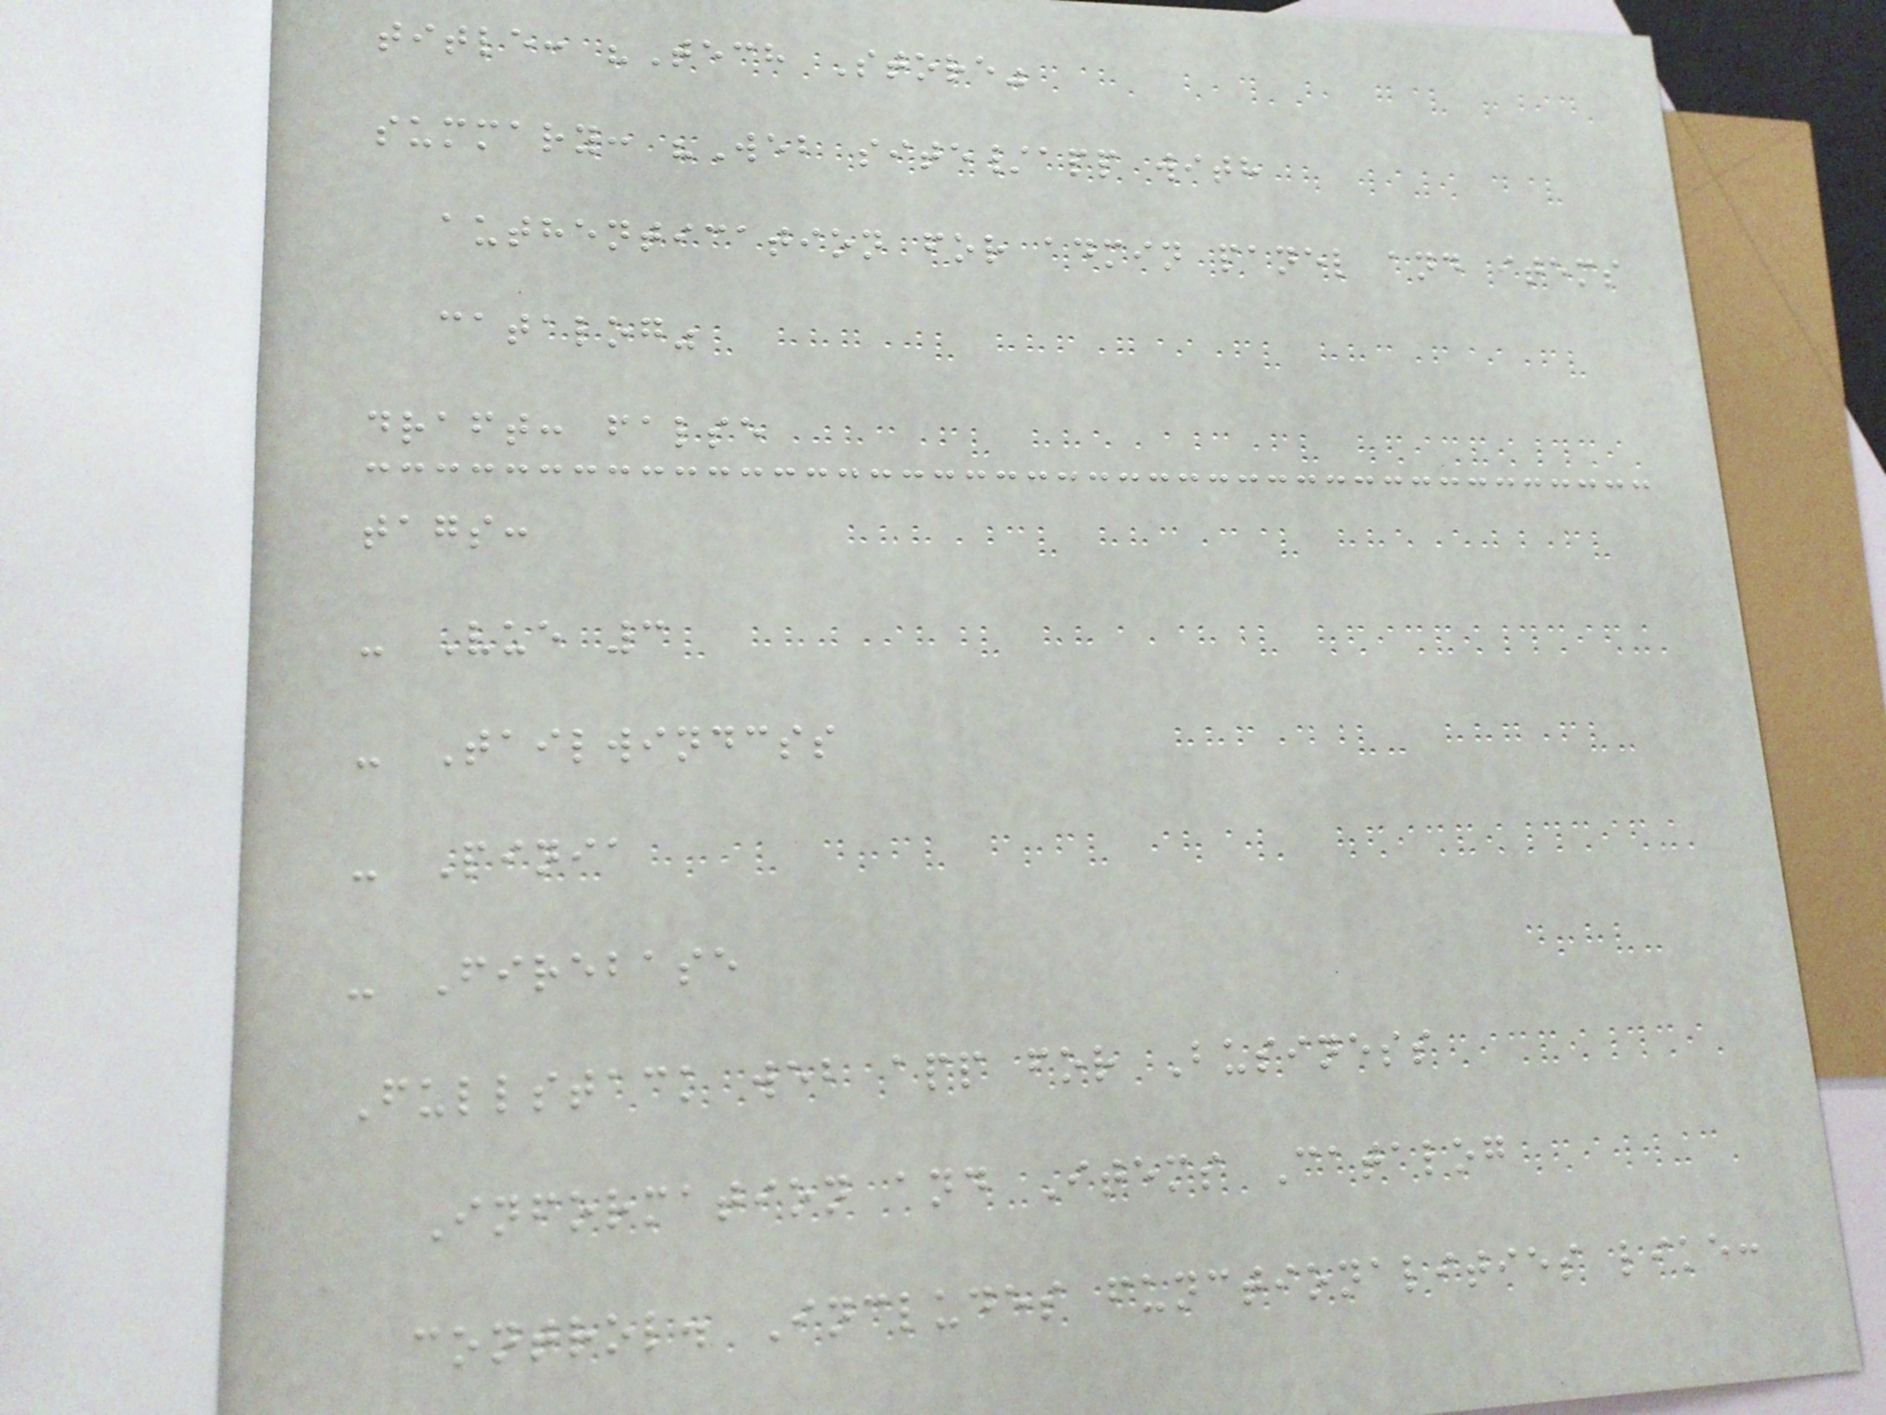title: "Tech Store"
summary: "Web site/app with
authentication for admin panel and items
catalog"
draft: false
tags:
- Vue 3
- Tailwindcss
- Pinia
- Firebase
Fullstack web app for Business
Information and Items Catalog
control. Includes functionalities like:
